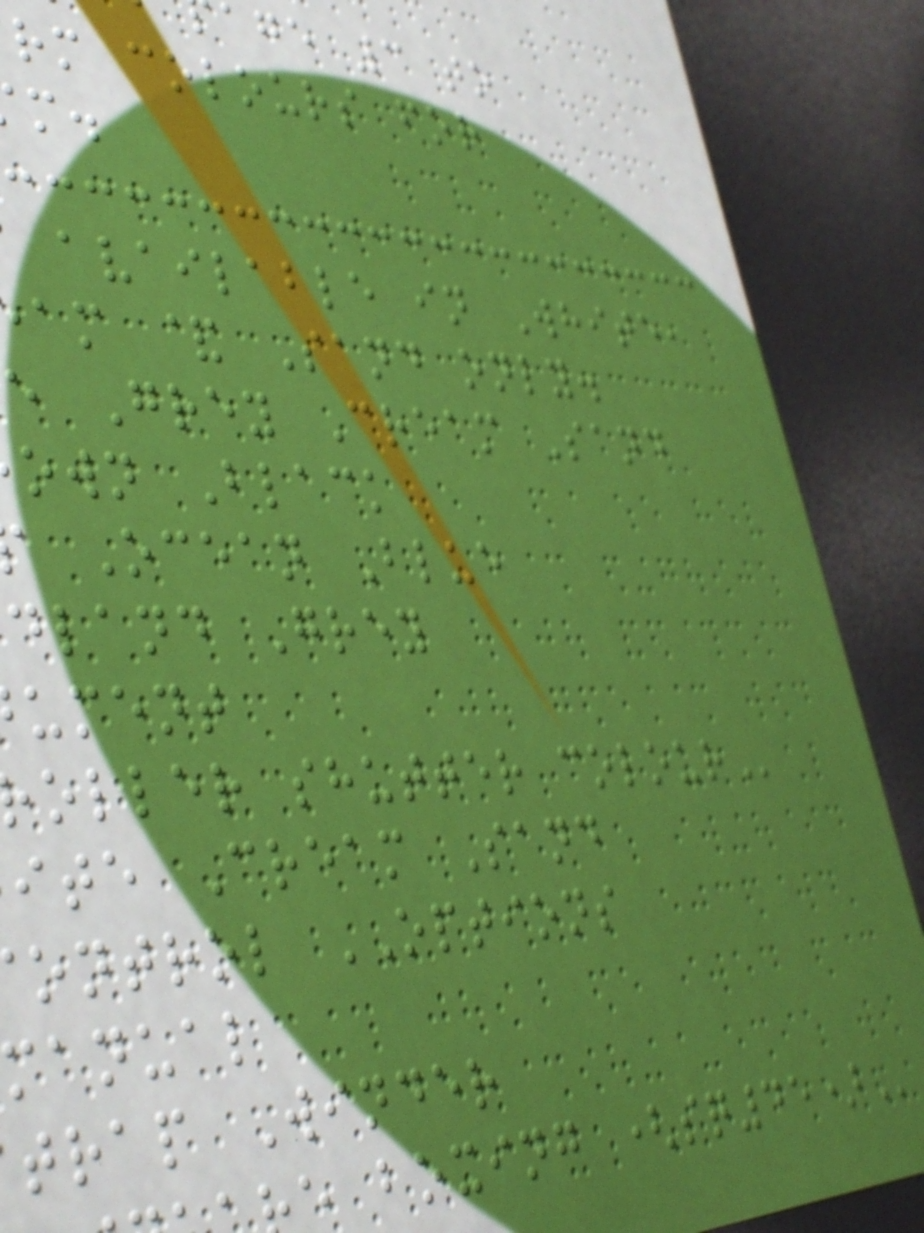age 3 to
rm colours for
available in White,
am & Sand only.
e Grey Cream Sand
own Black
Ocean Blue
dland Grey
ument
oller shutter
ite Cream Sand
ontrol OPTIONS
anual
trap Winder
e boxing
